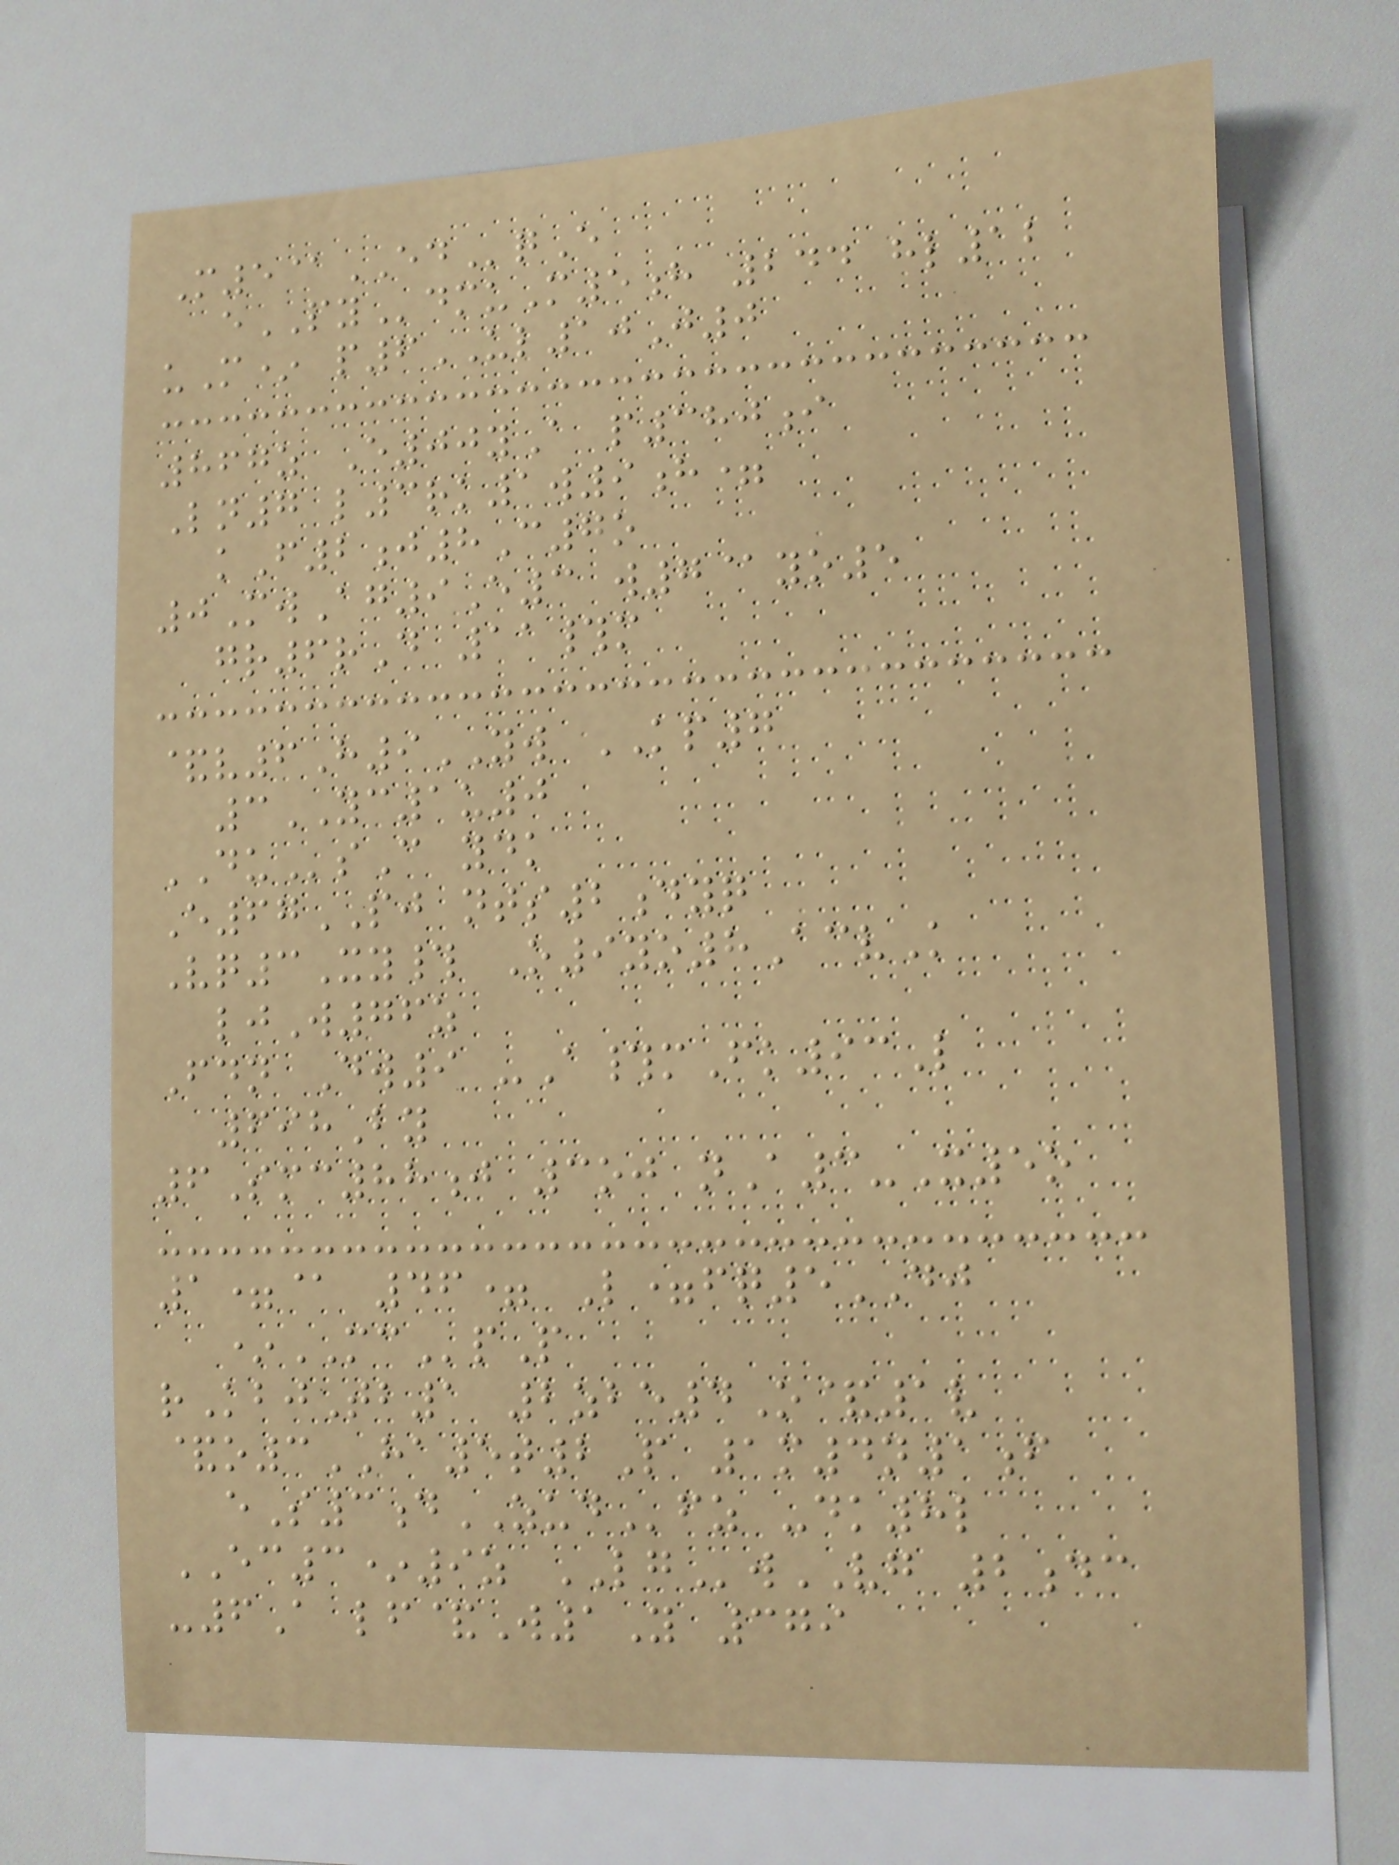M5@EDqE
ePYdmuM5h 244 hl12
uM* p6UL10J0
867z E00yA p380i
Ln7 l3rk1w9h=
kF2j8C7o
0MwAg9E3 w7@yo5
gr6rD 11#m
&v6H9YW KP7
3YC1u0
DUsC ydk
E67PJ nts2dyq
Vq3Xy# O9yo8AcvK
ljW76z
Fdn Dw9 -A#mFk93L
698By
6Smc88j 3oj nA3-X5o
1=@ 46= L=fq5DJ
*MCpP
rKbjTb1 2zbe4O&1v
&o3HA5t2P 1m4n1f
eS3dZUDfz -dk8l
EC3*9z LGwVG 2dc
-6A lf&W1Y 379
